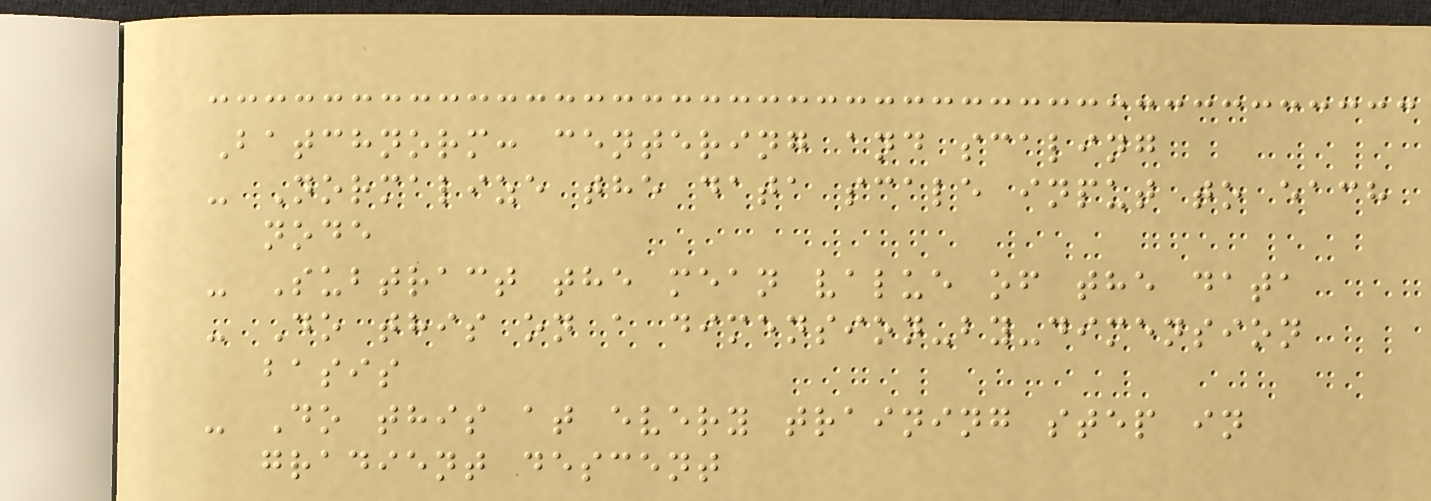Batchnorm: centering and scaling
- Normalize the data scale input to each
node
- Subtract the mean value of the data
- Do this on a dimension-by-dimension
basis
- Do this at every training step in
gradient descent
